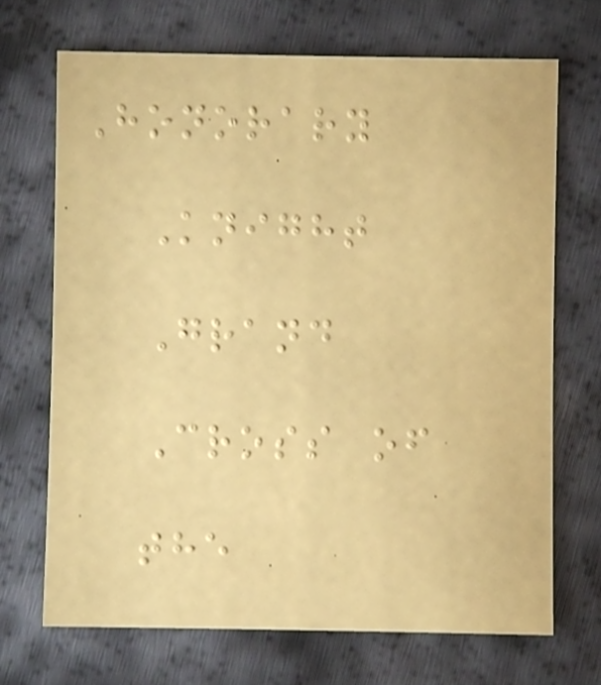Honorary
Knight
Grand
Cross of
the
